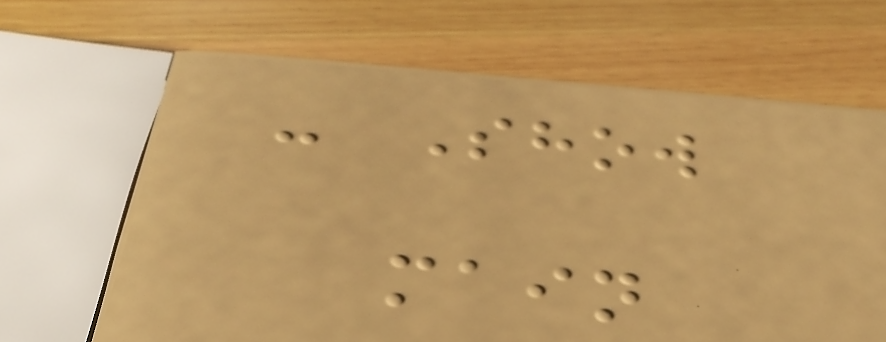- Show
main
